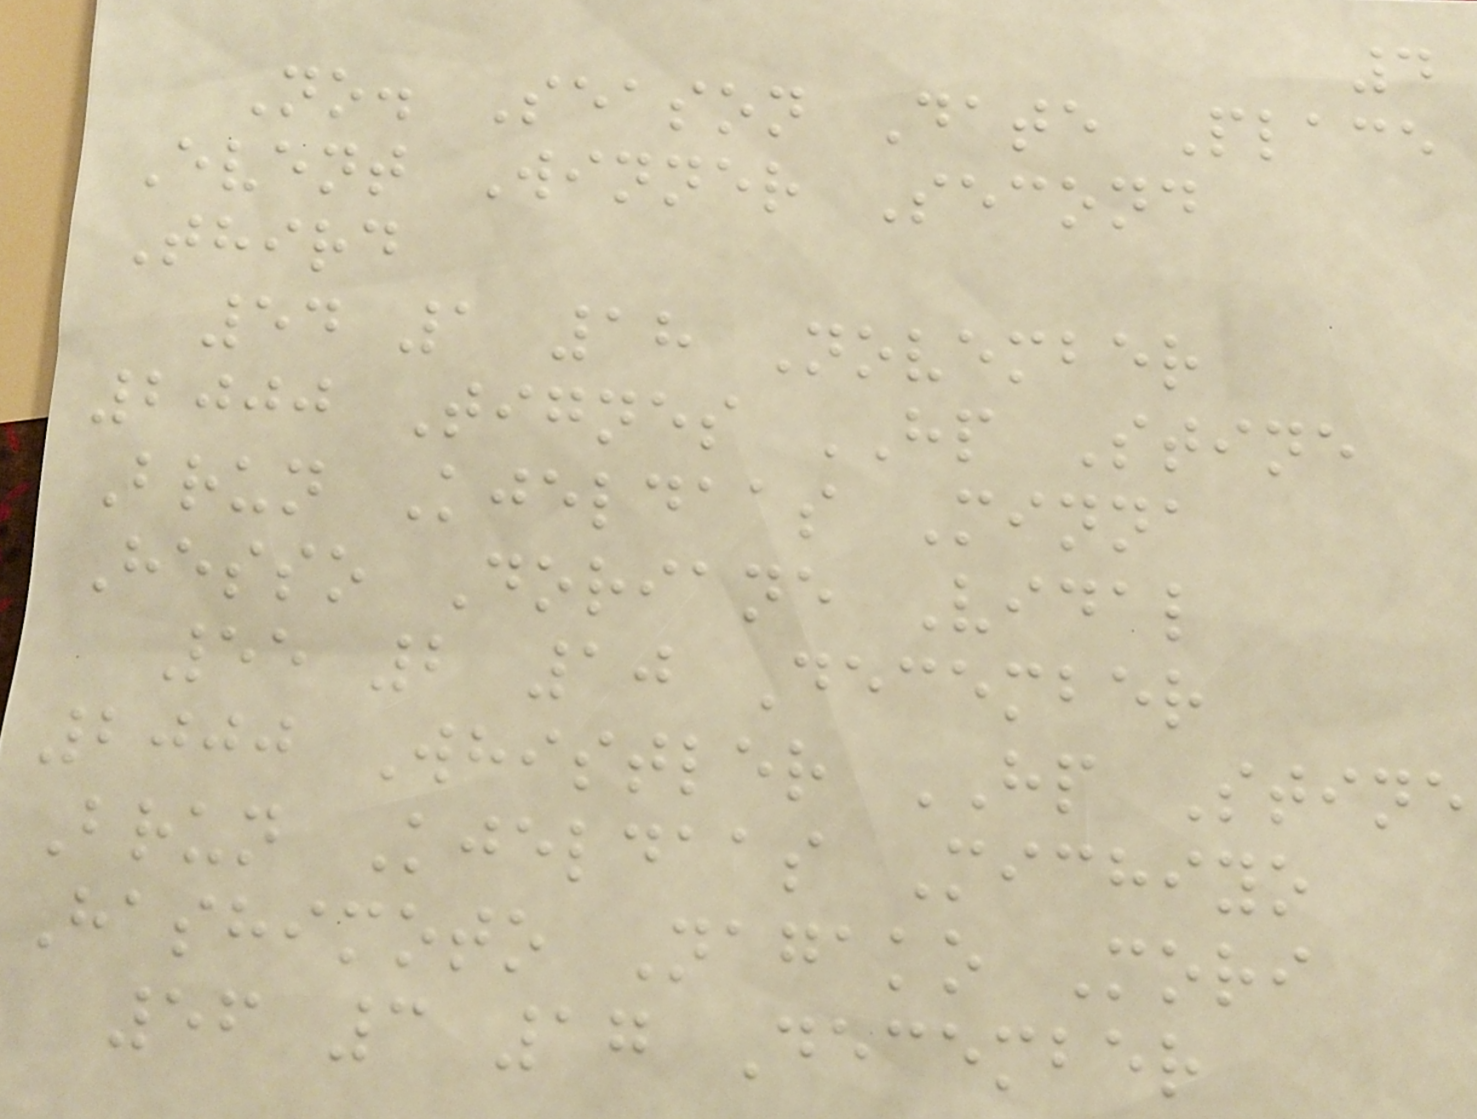4
No. Season Date Place
Event Winner Second
Third
54 1 18 November
2000 Tignes HP Stine
Brun Kjeldaas Minna
Hesso Doriane Vidal
55 2 10 December
2000 Whistler HP Stine
Brun Kjeldaas Michiyo
Hashimoto Nagako Mori
56 3 17 December
